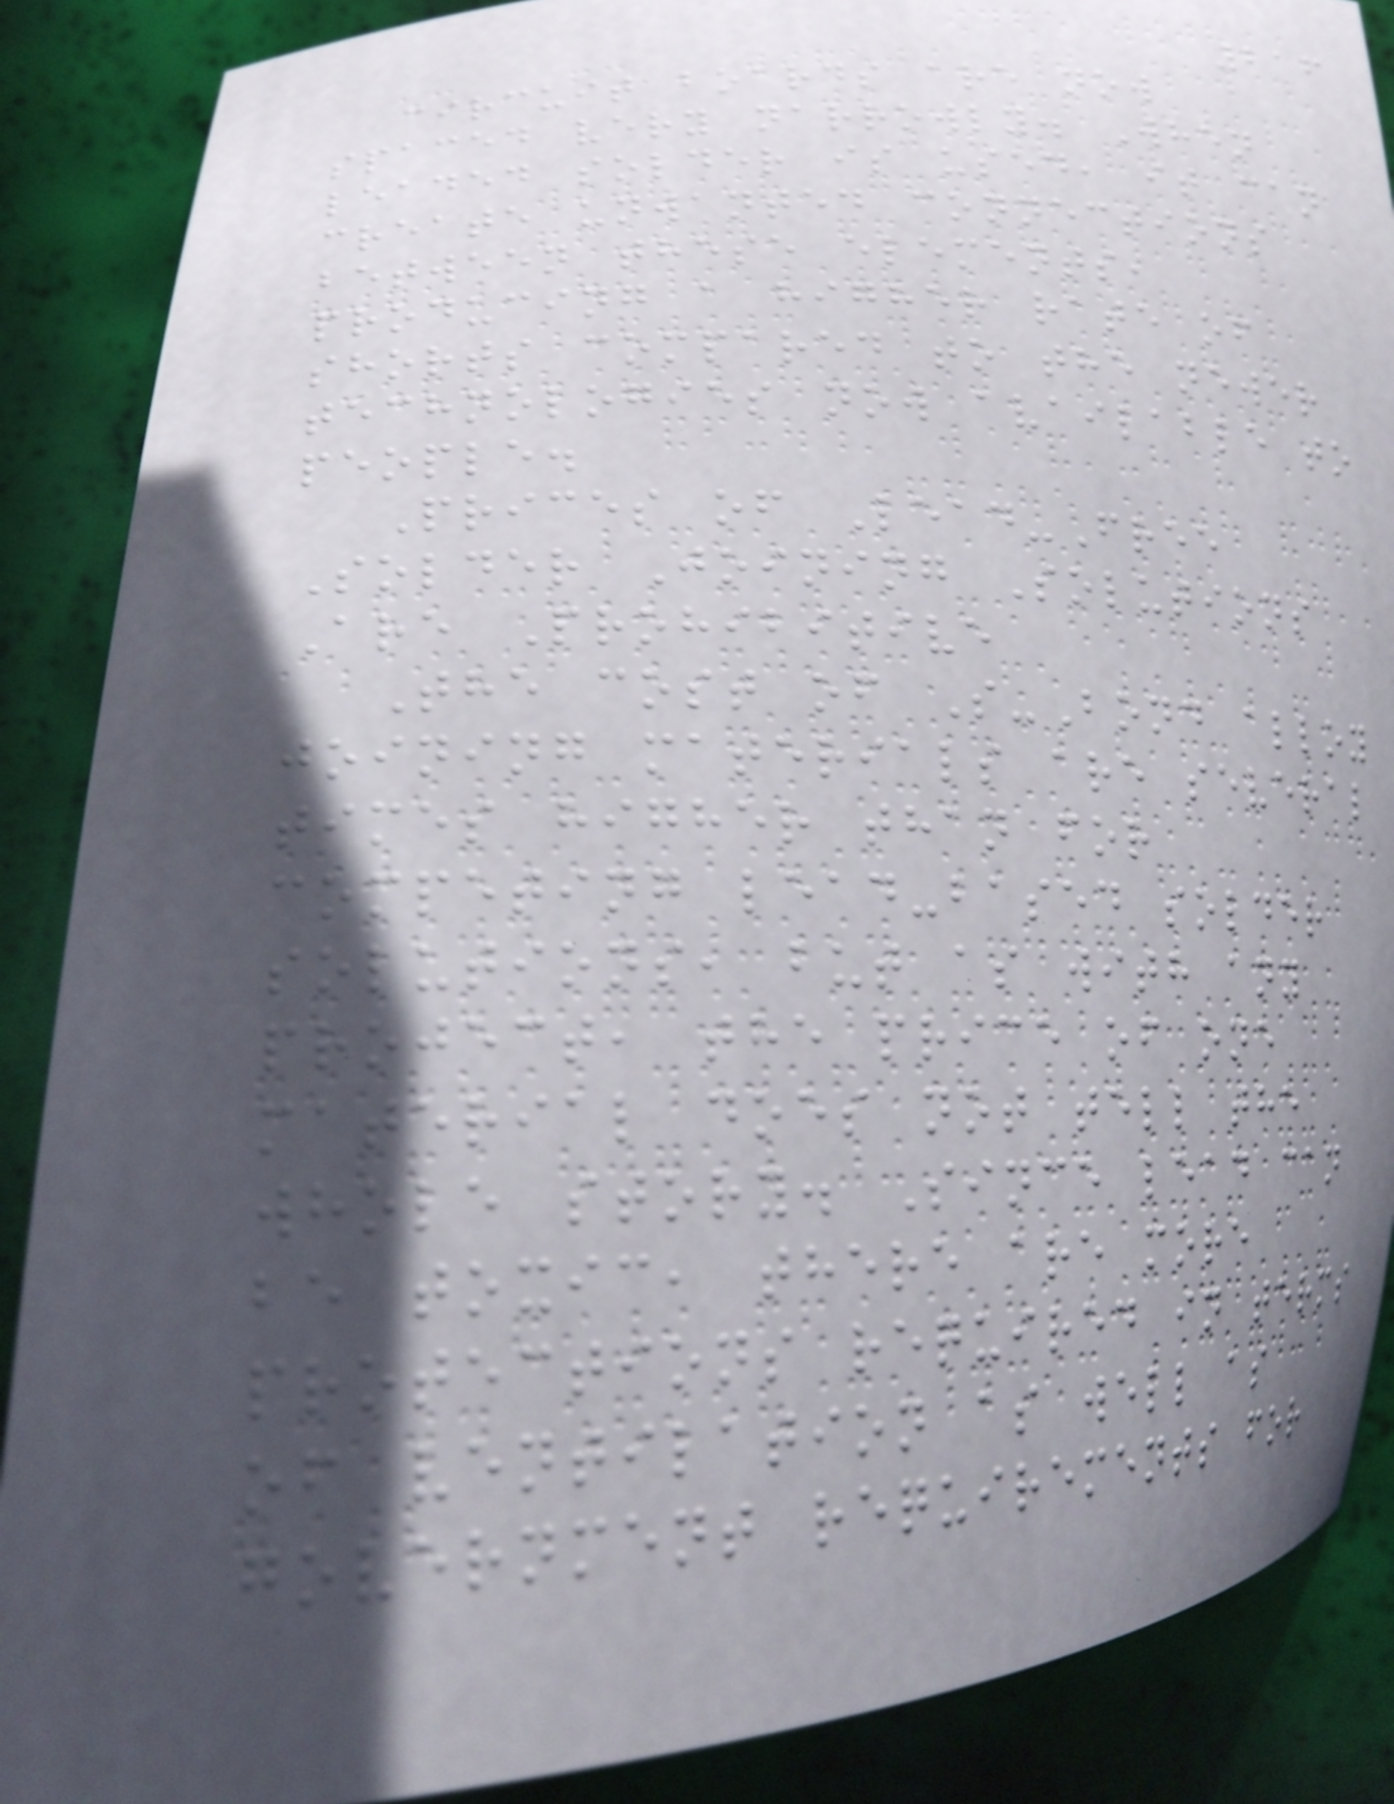216
circuit boards are now
spaced very narrowly. When
leaded solder is used, it can
create unwanted connections
between these elements,
producing a higher rate of
shorts compared to the newer
technologies now available to
people.
Prices of Lead-Free
Solder Joining Solutions
Are Prohibitive
The cost of S-Bond alloy
joining materials are several
times higher than for
competing lead-based solder
solutions, but as with any
project, the price of one
material does not tell the
whole story. Since lead can
be toxic, there are more
protections required in terms
of ventilation as well as
government requirements for
